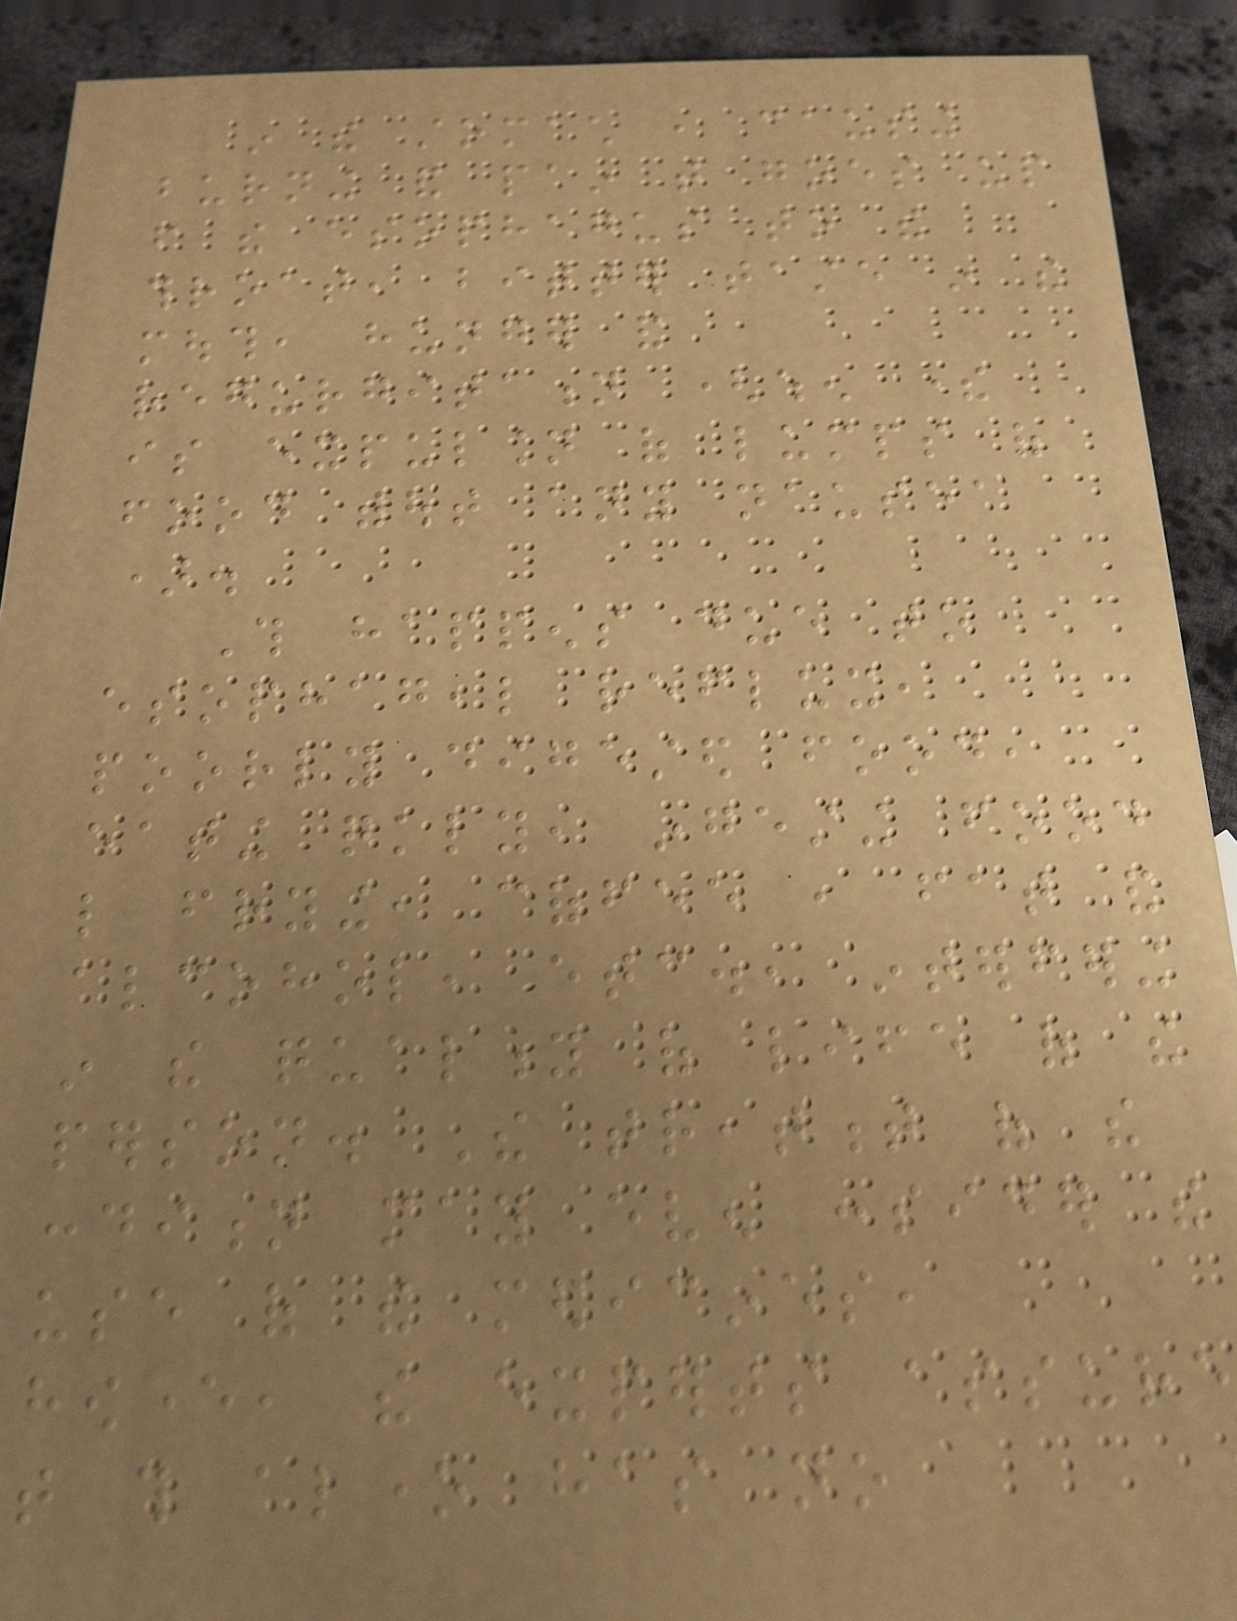in the stomach , causing
burning and pain that goes up
from the esophagus to the
throat, bitter taste in the
mouth, hunger and
regurgitation (when there
is expulsion of lumps of
food without any nausea
).
This happens due to
esophageal reflux,
poorly digested food,
eating quickly, ingesting food
like frying, coffee , fat and
alcohol, etc., interfering
in the quality of life of the
person. The treatment of the
condition may even consider the
use of the medicines,
however, the experts assure
that this alone has no
